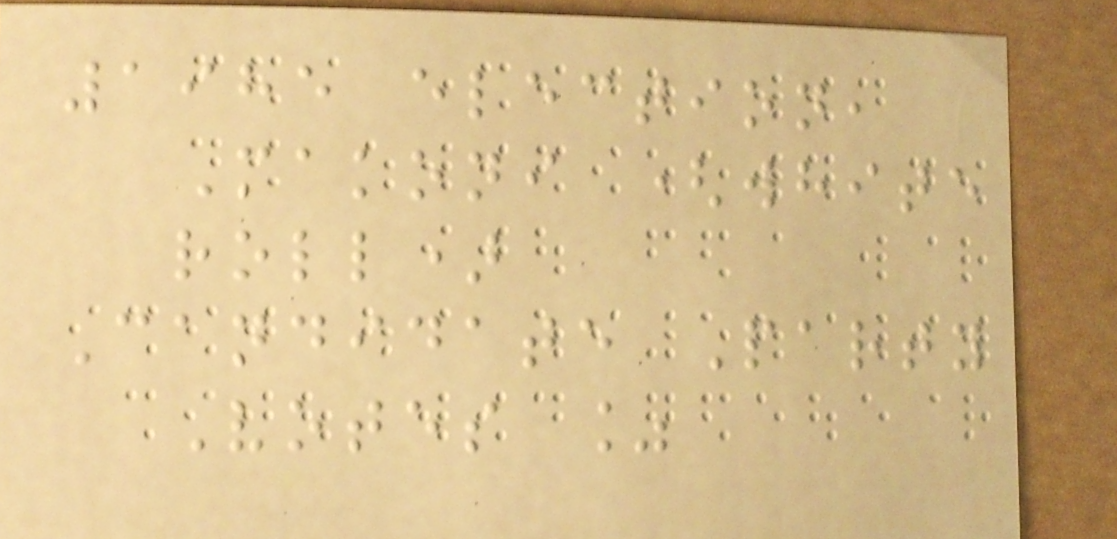1985 election,
Makoni (white
roll)
Candidate Party
Votes %
